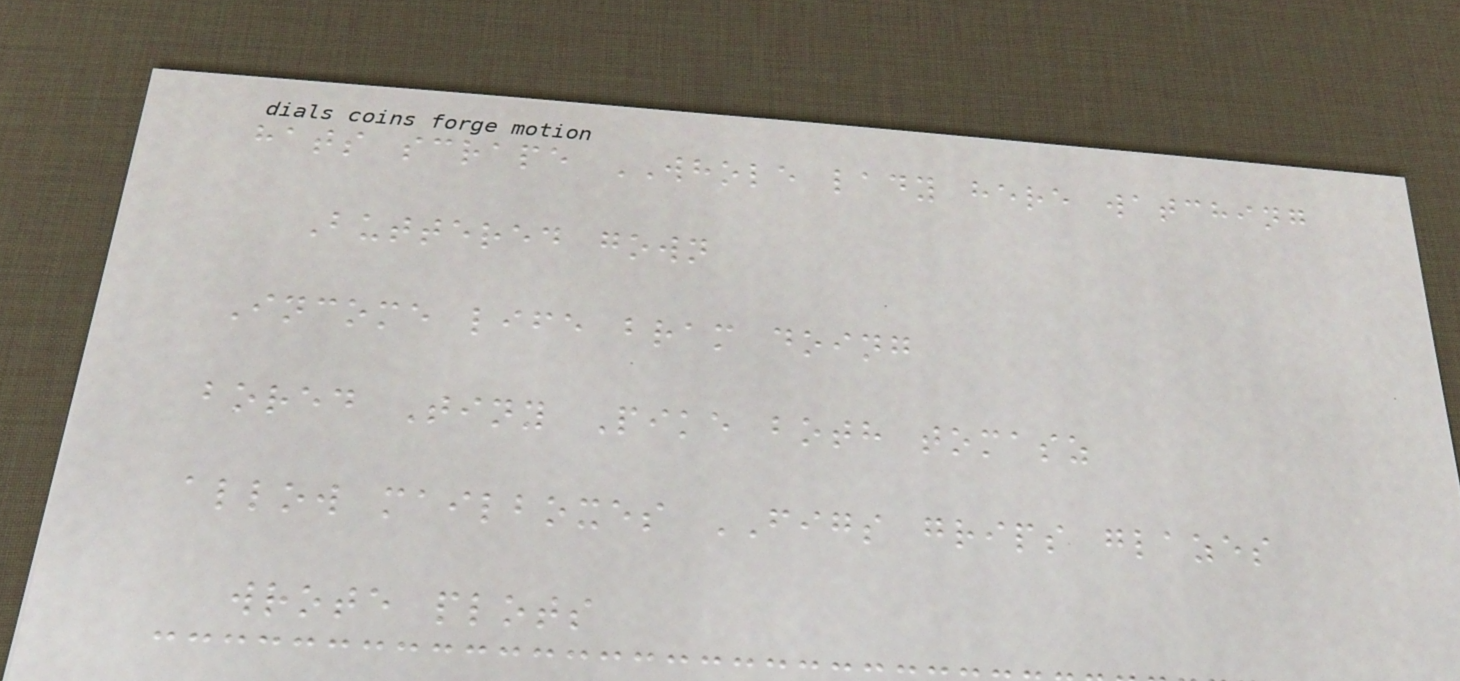hats scrape WHOLE lady here watching
Buttered gown
Income life bram doing
bored Tiny Pike both tomasz
allow mailboxes FIGS grips glazes
wrote plots
